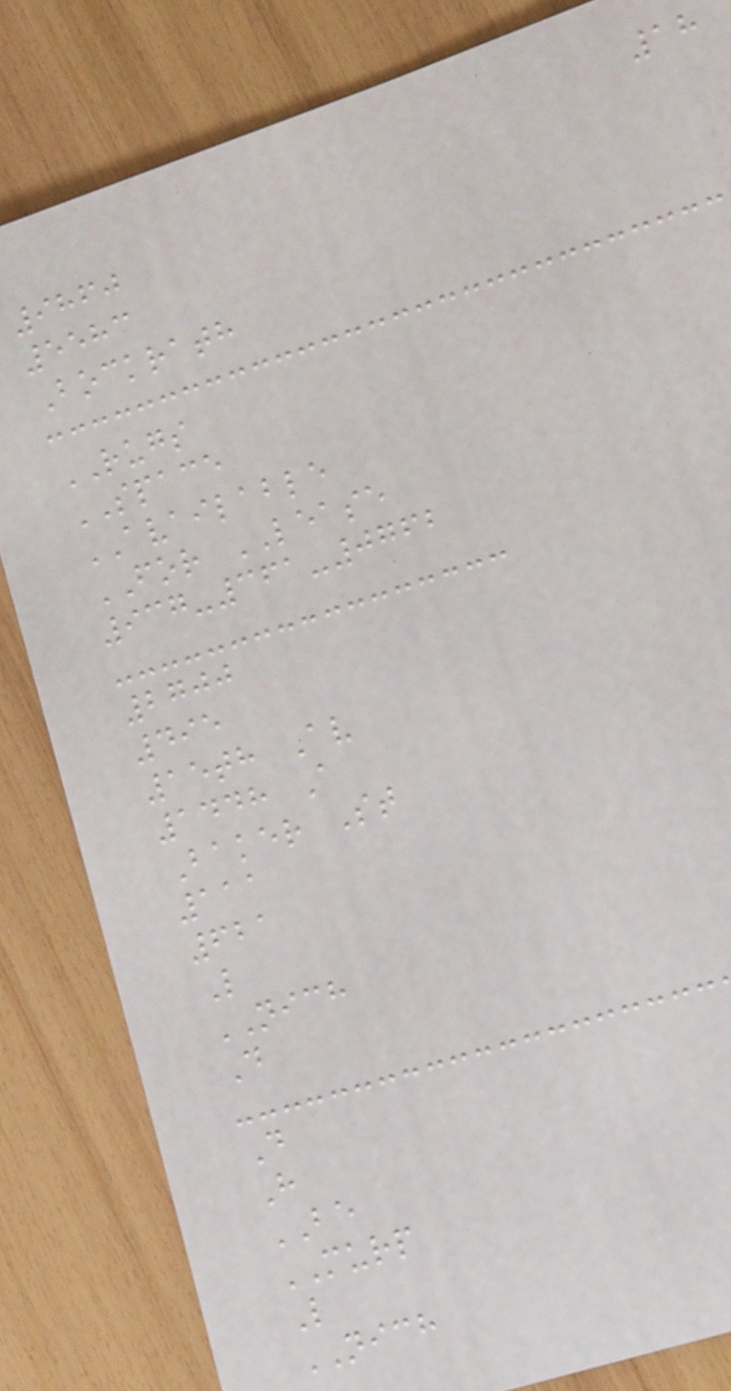18
9860
5583
Bockrath
RUGS
SPACE
AVAILABLE
FOR LEASE
937-361-0762
2700
495
15th Av
1448 A
Baker St
111
621
L
NICH
D
D
H
BE
MURP
L
NICH
